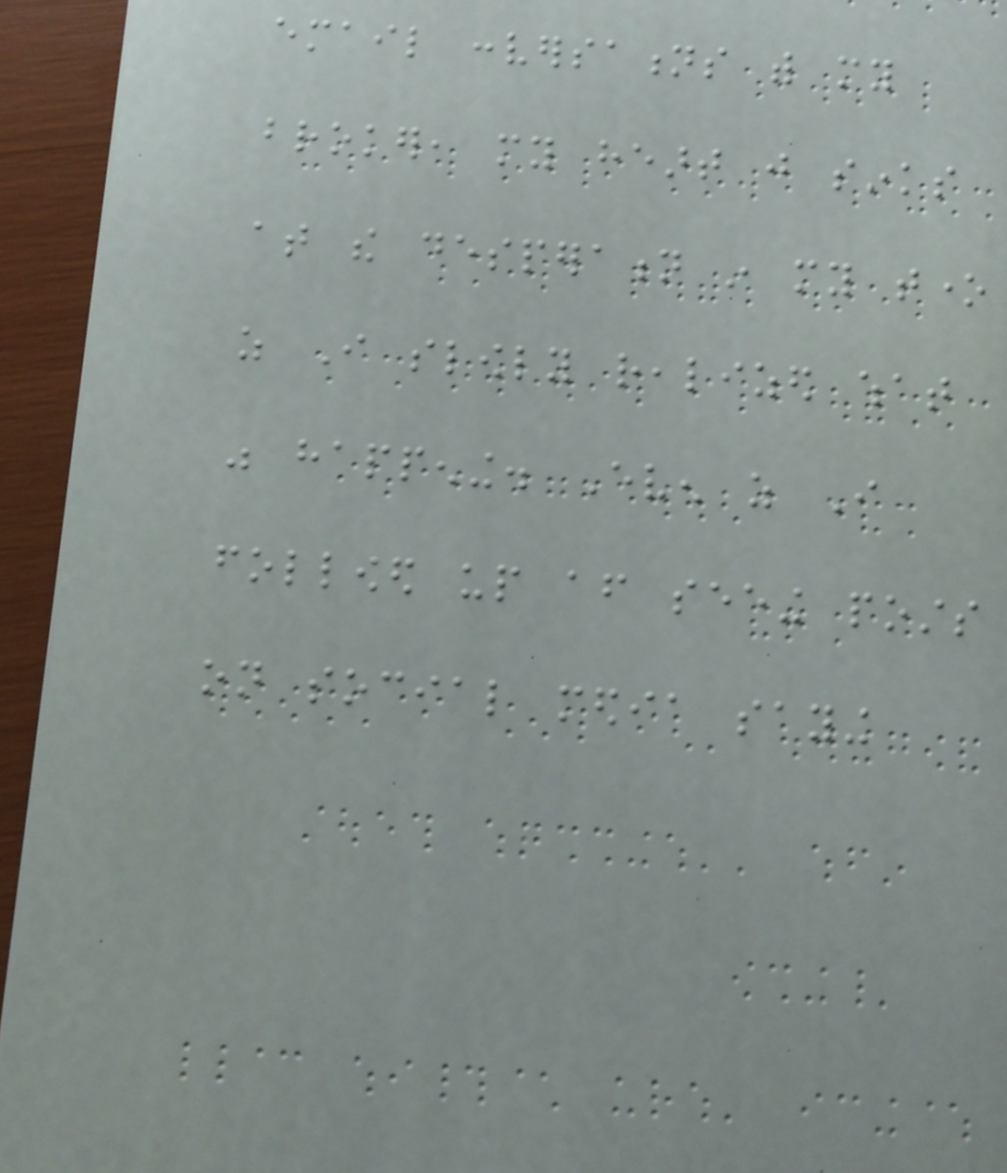email conversations with my
broker, my heart just sinks
at the desperation in my tone
as I slowly realized what
was happening. Even as I
followed up after seeing posts
on social media saying
